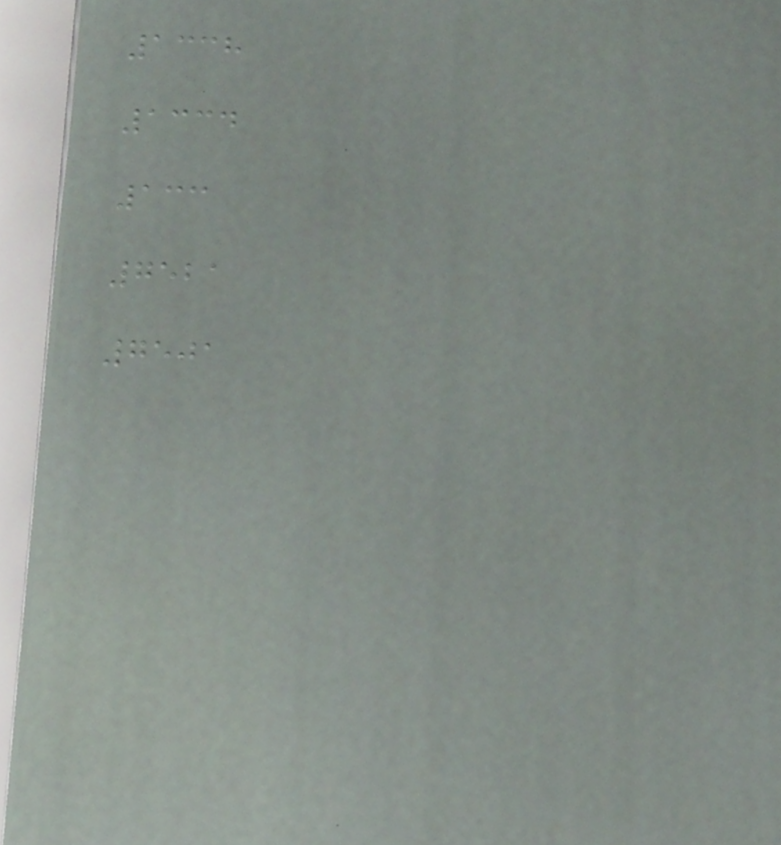1338
1334
133
7521
7501
